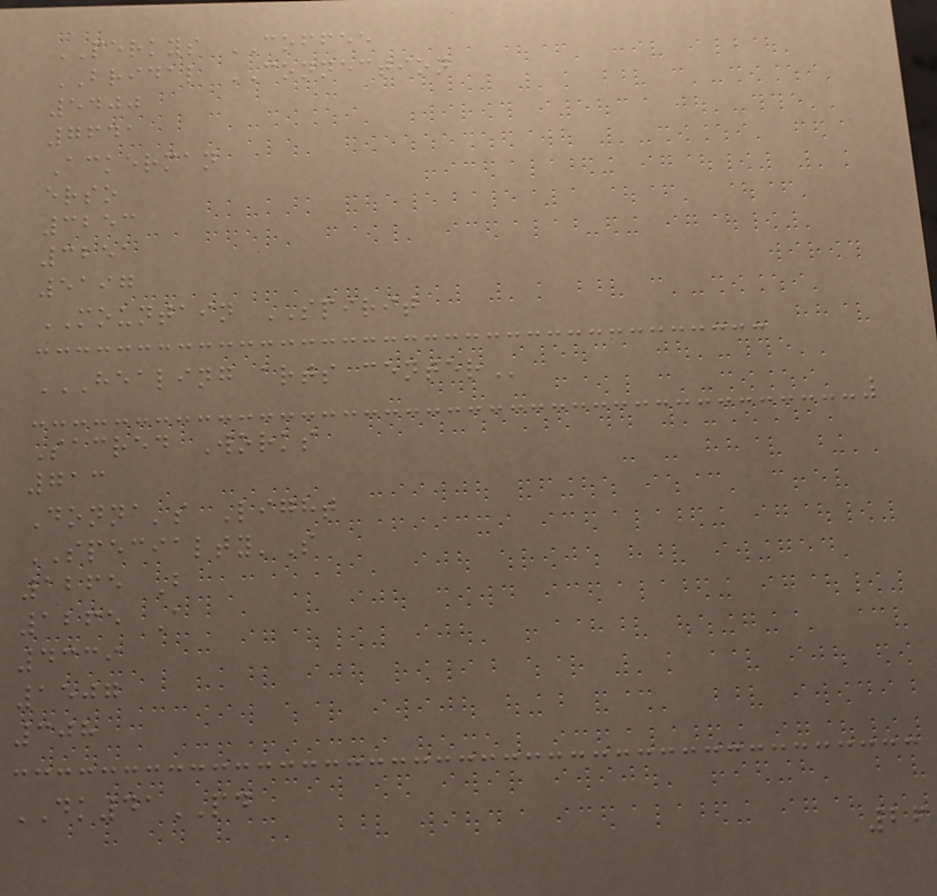PERKYS COFFEE
BRIDAL CONNECTION
5400
7641
Ackerman
erso
3253
3251
5197
MOUNTAIN SPIRIT
HEALING ARTS CENTER
Sacred Works
713
Donna's Light
SPECIALTY'S
1265 B
1265 A
4339
1507
308
DK41PD
26
